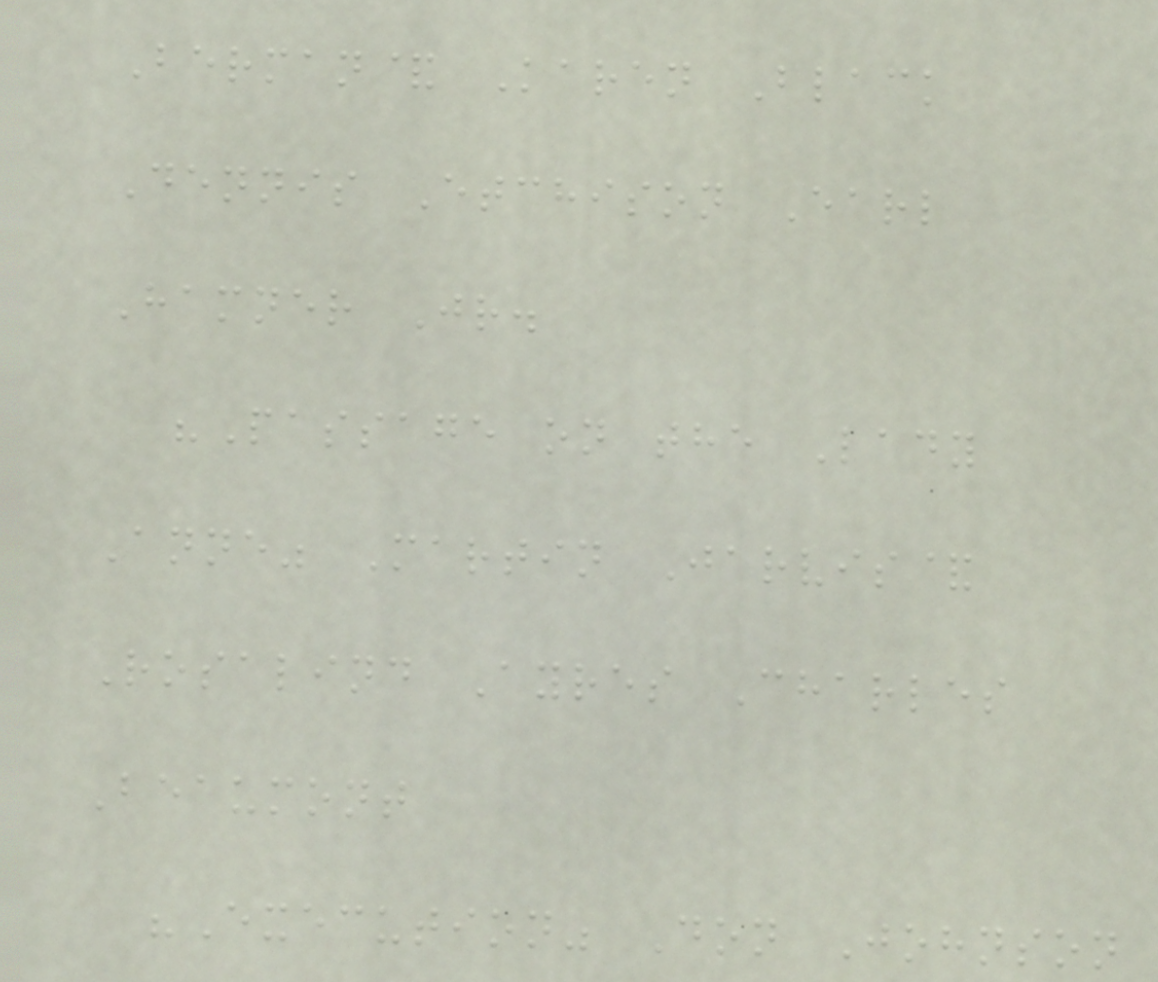Berman& Karen Black
Dennis Etchison Earl
Hamner Jr.
"Passage on the Lady
Anne" Martin Jarvis&
Rosalind Ayres Charles
Beaumont
"Execution" Don Johnson
